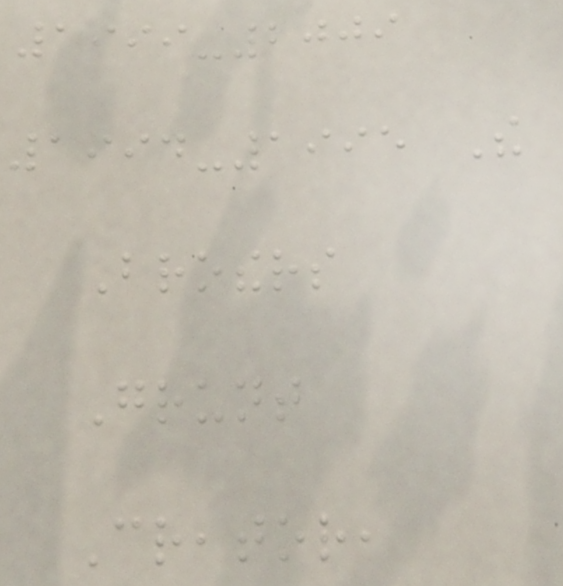1999-2009
1994-1995 The
Brothers
Grunt
Creator,
